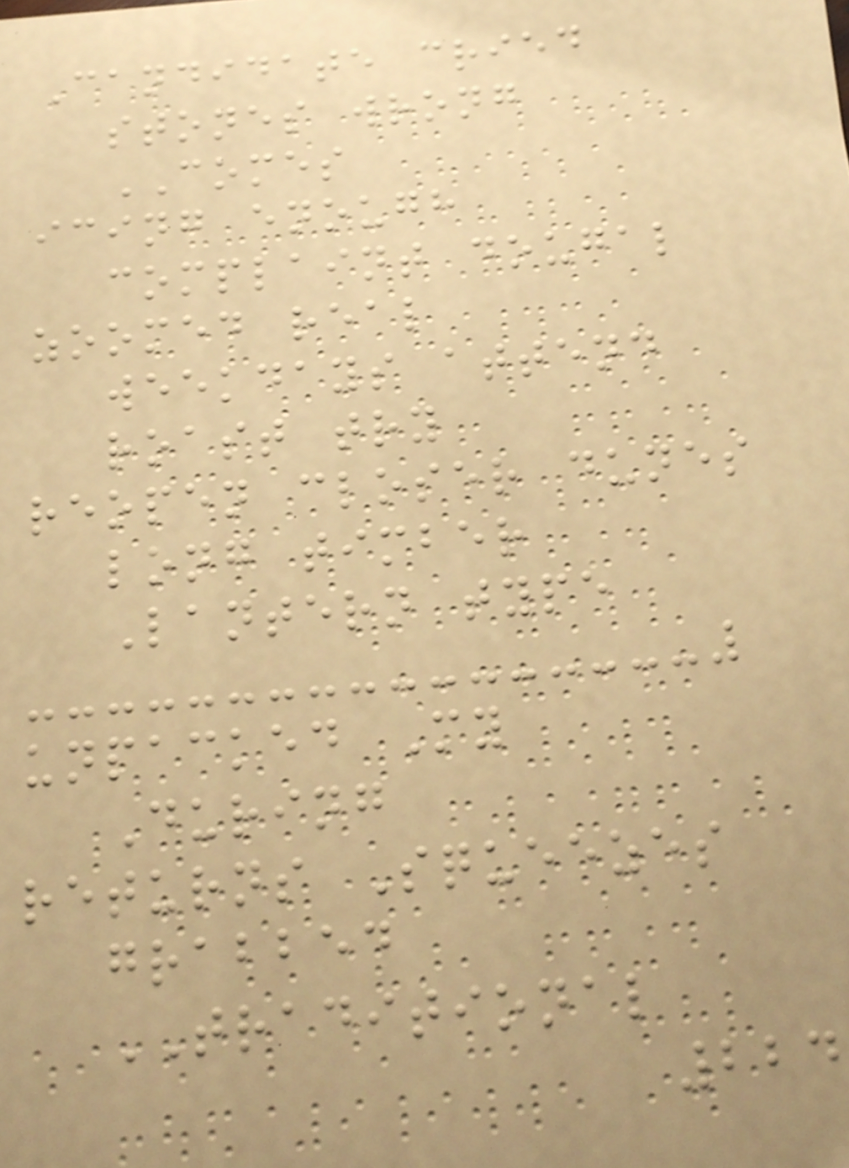Candidate cried
stones wrong
COMES
icing enough
complaint dougal
zoomed real
weekdays attend
roast try
reopen closer dunes
long timber
Lantern type
unpacked My
During
returns Squeezes
grabbed
TRADITIONAL
224
